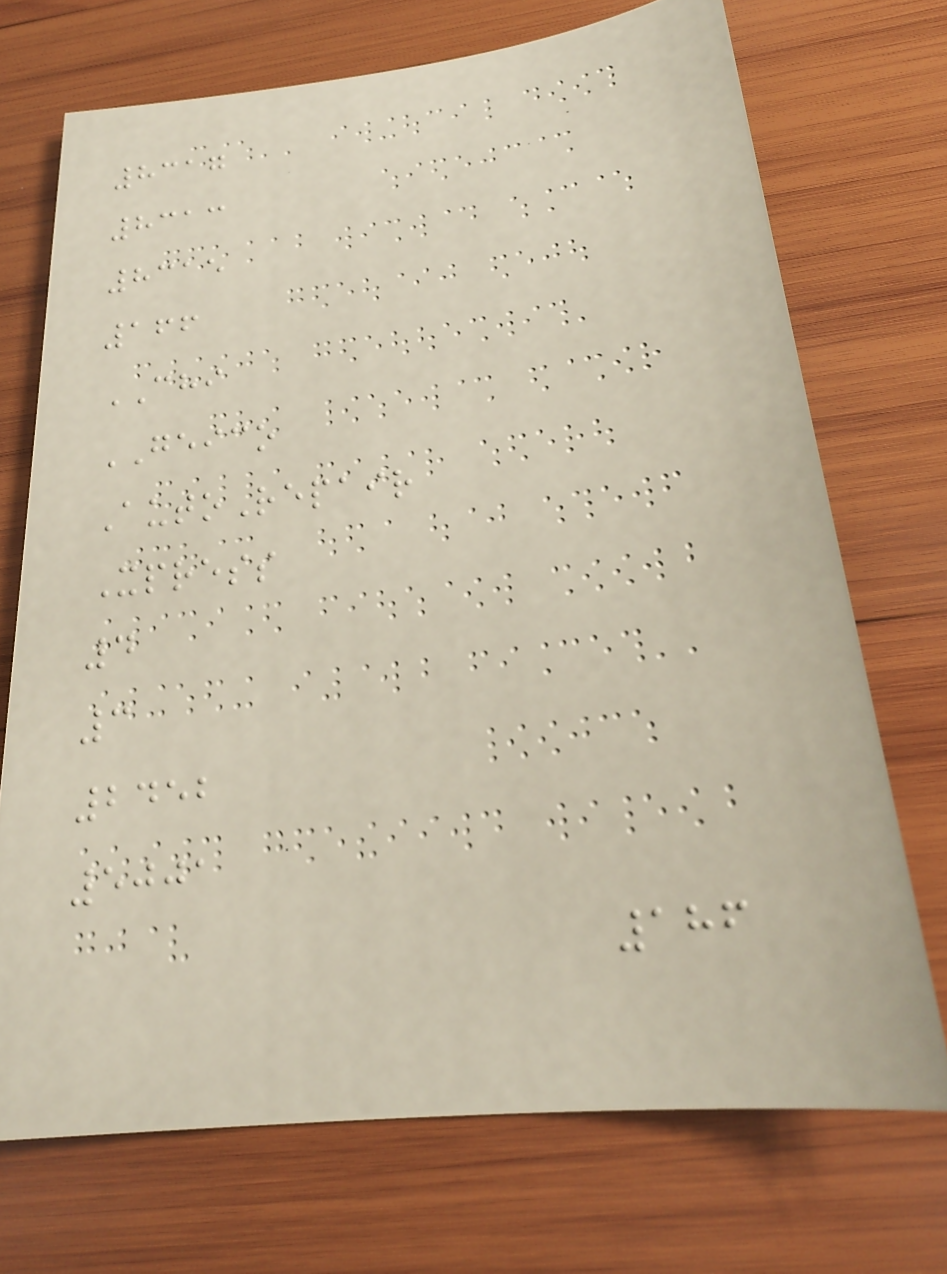8317
8313
8315
166
CHI
GEICO
AutoRepair
Xpress
4
3
2452
5001
186
